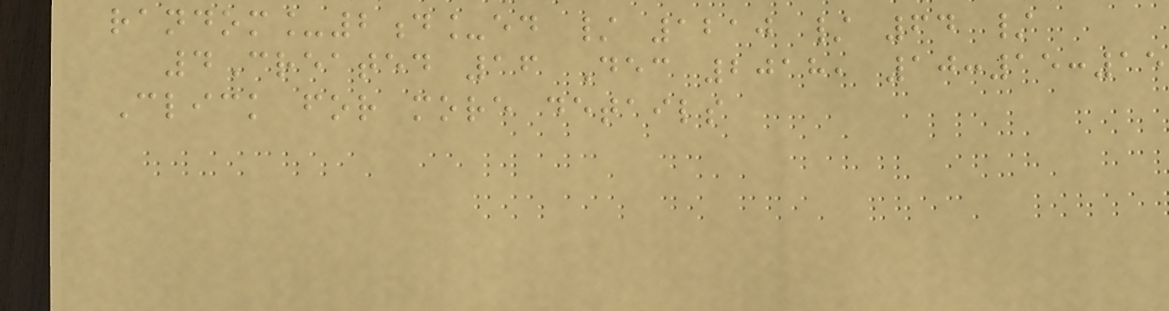random_2d_ed / 1210 / 64 /
4Created 16 Dec 2018, 10:15:15
Click for more details
